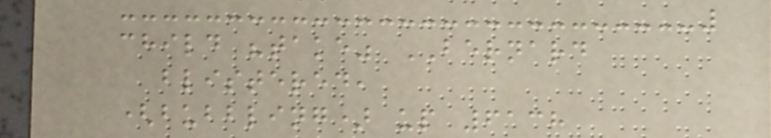child "take" BERNARD
blistered,
(bubbling) up 6138
